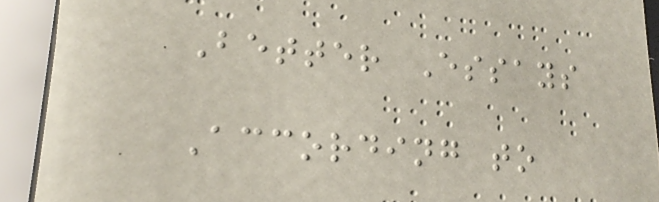Better Essays
According to
